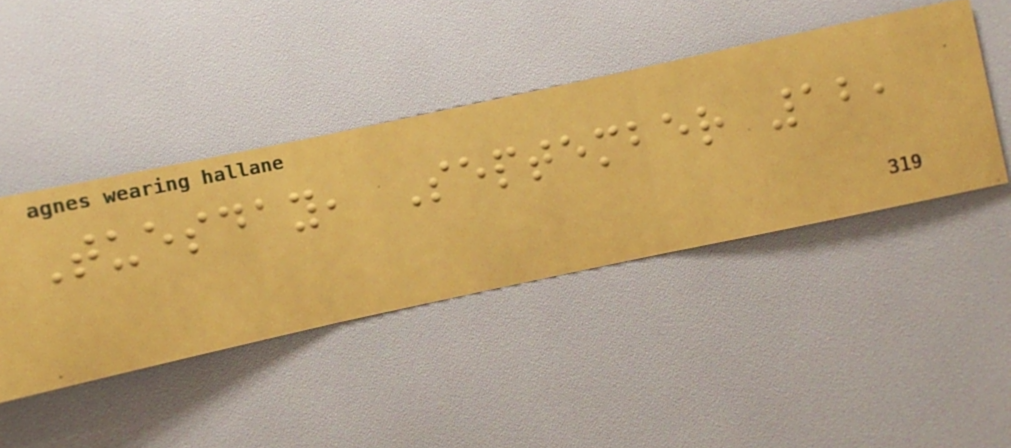Tuesday, September 12,
